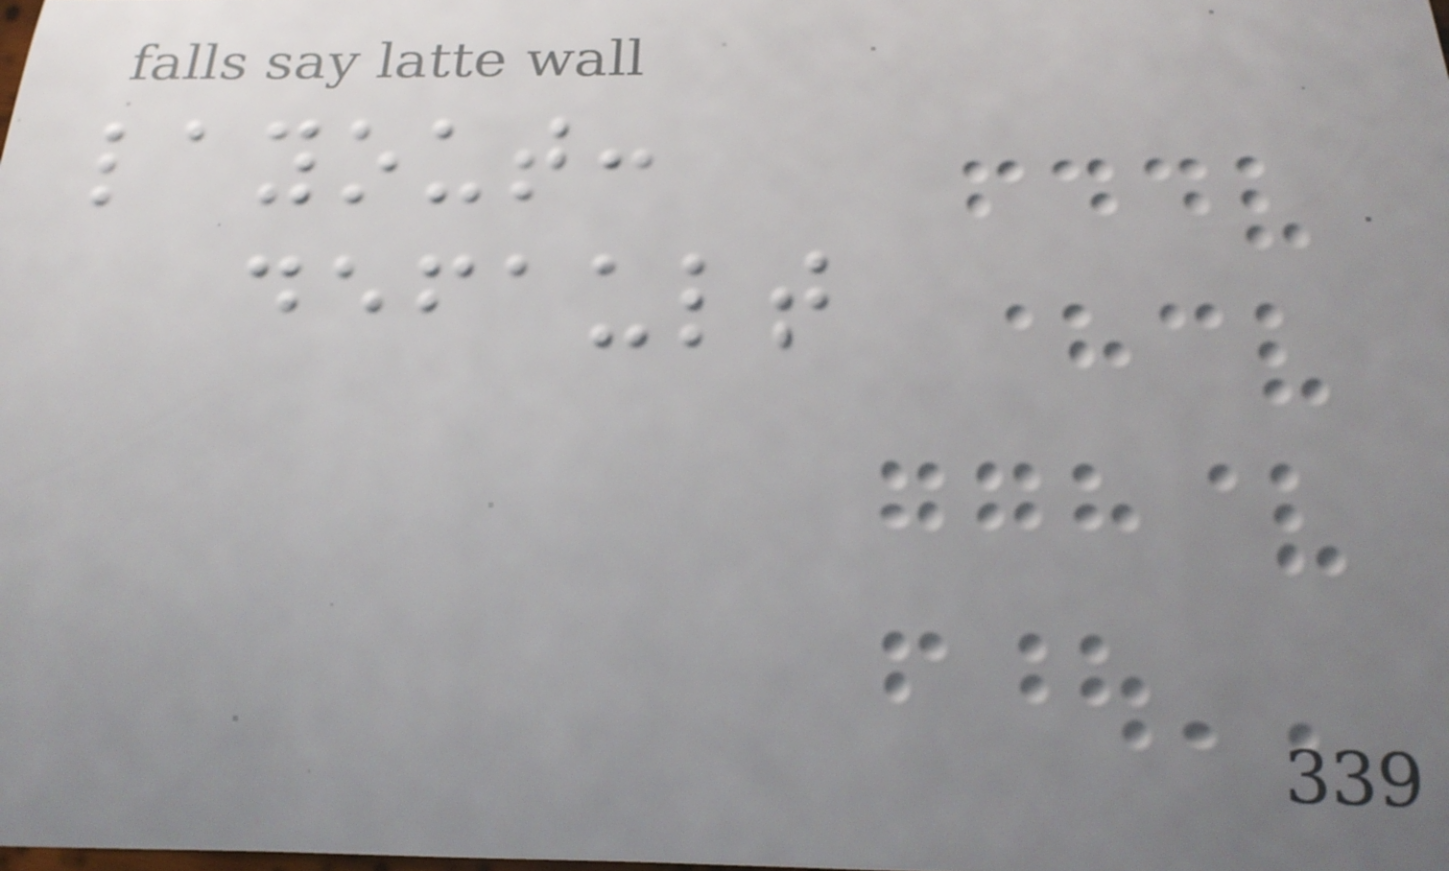layout:
default
